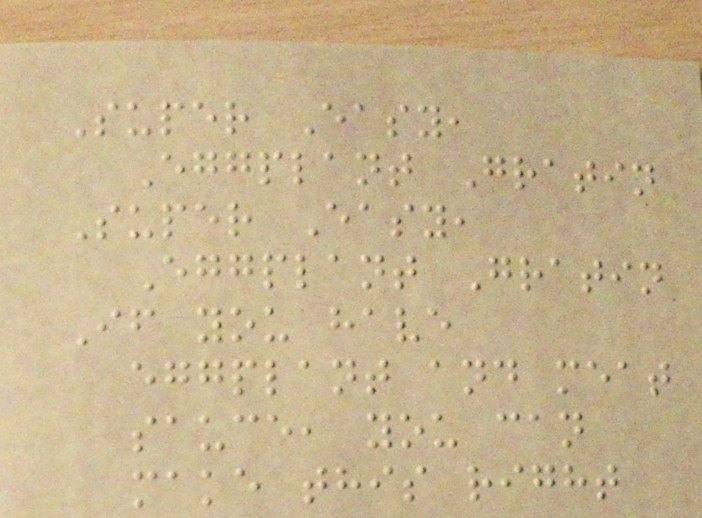Super Easy,
Eggplant Gratin
Super Easy,
Eggplant Gratin
If you have
eggplant and meat
sauce, you can
make this right
